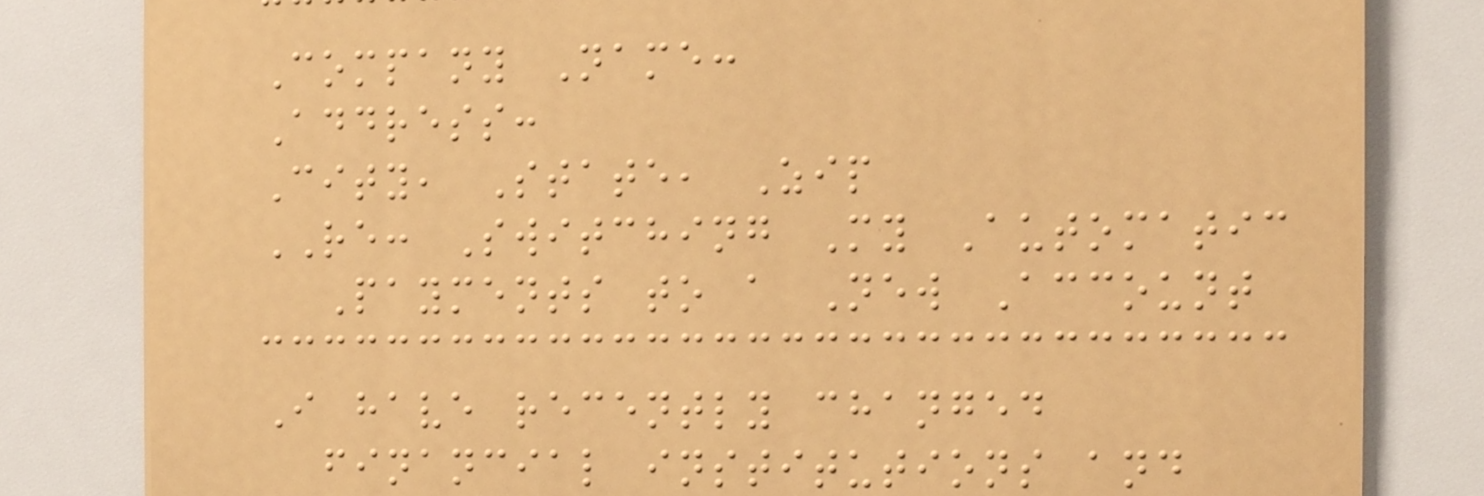Company Name:
Address:
City, State, Zip
RE: Switching My Automatic
Payments to a New Account
I have recently changed
financial institutions and
